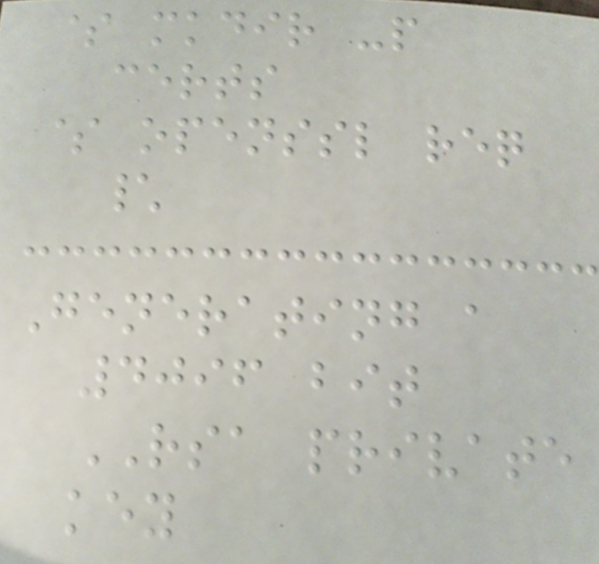$ mkdir -p
certs
$ openssl req
\
Generating a
4096 bit
RSA private
key
